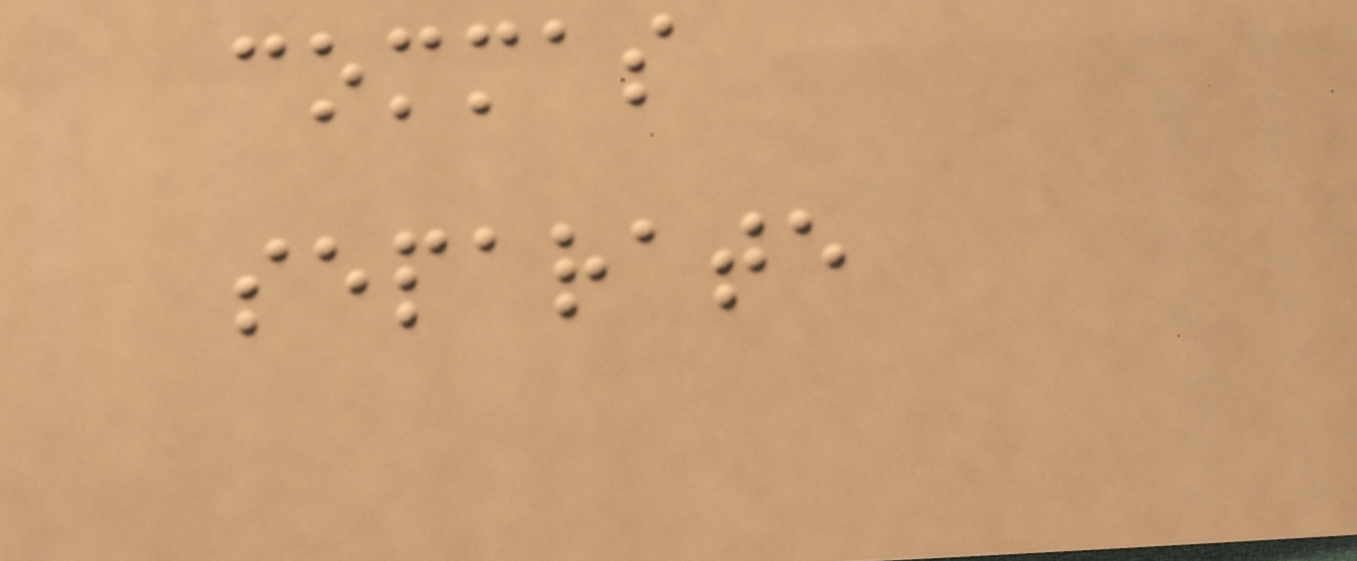commas
separate
